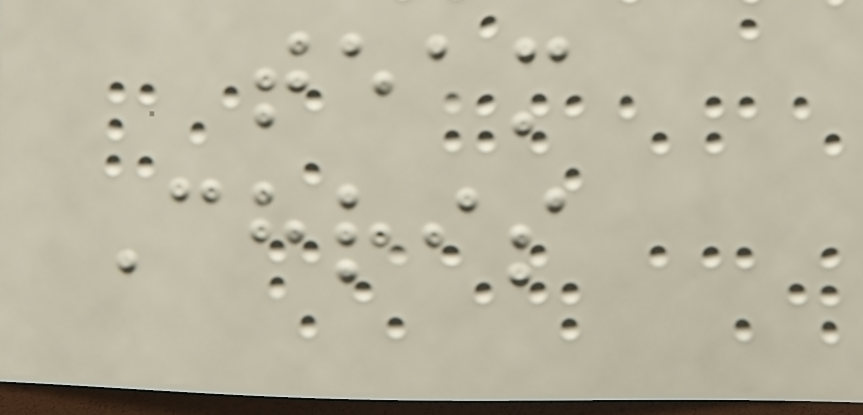team
Chris
